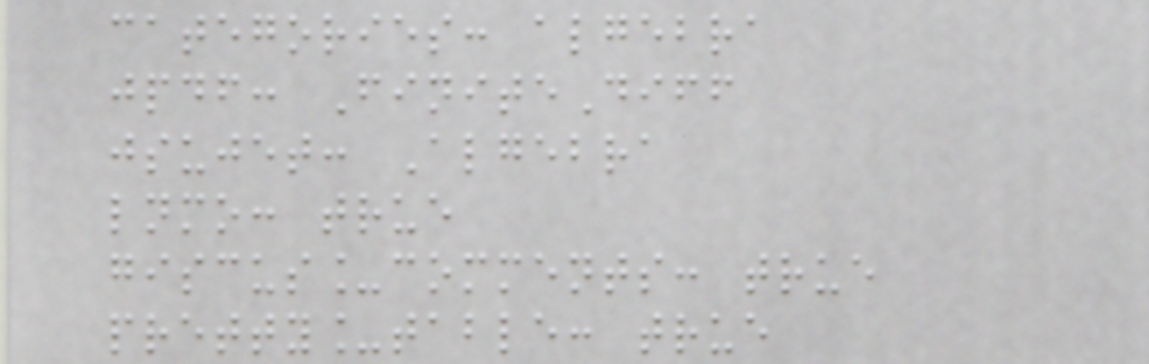categories: algebra
jpdf: FiniteDiff
jsujet: Algebra
lnmo: true
giscus_comments: true
pretty_table: true
